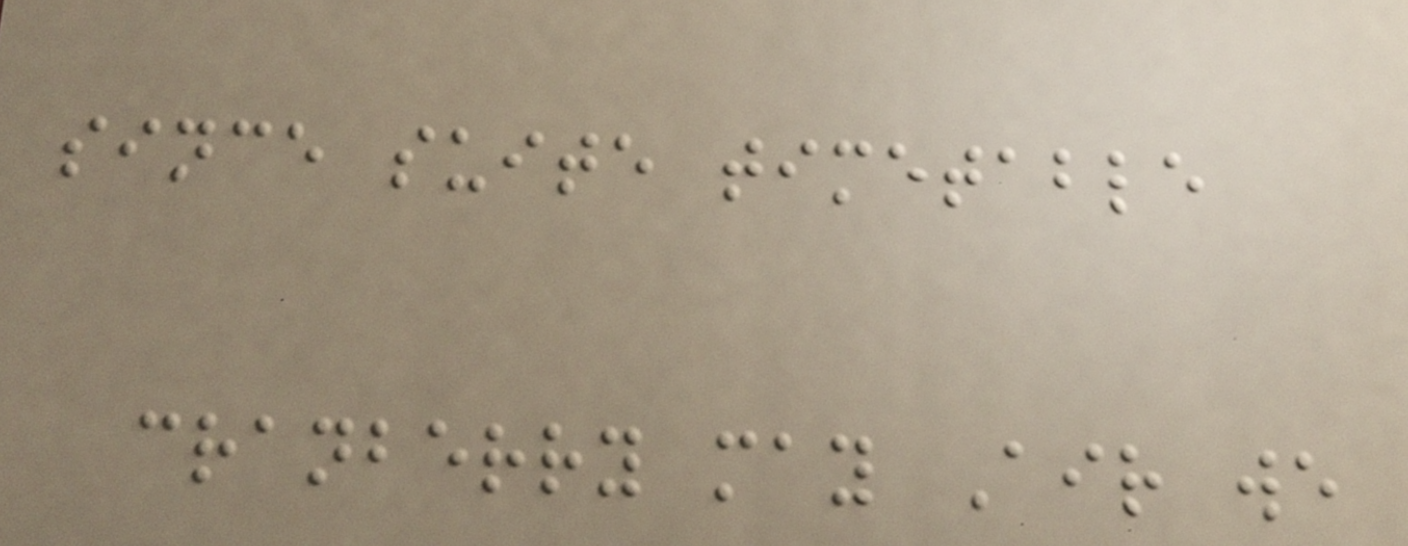since suite timetable
cranberry may Air we
